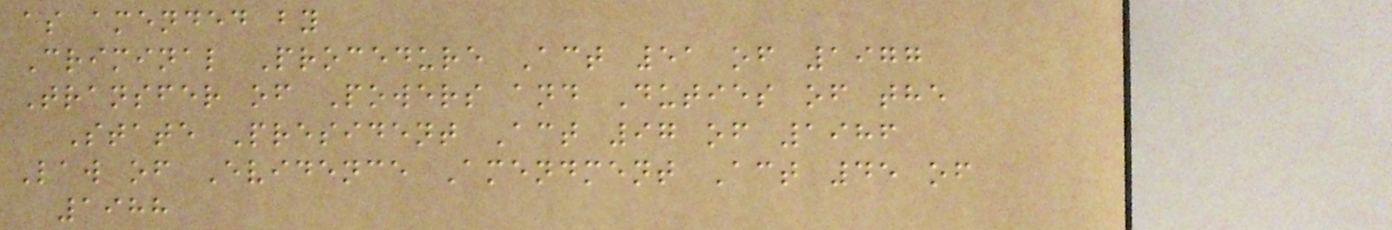as amended by
Criminal Procedure Act 51 of 1977
Transfer of Powers and Duties of the
State President Act 97 of 1986
Law of Evidence Amendment Act 45 of
1988
